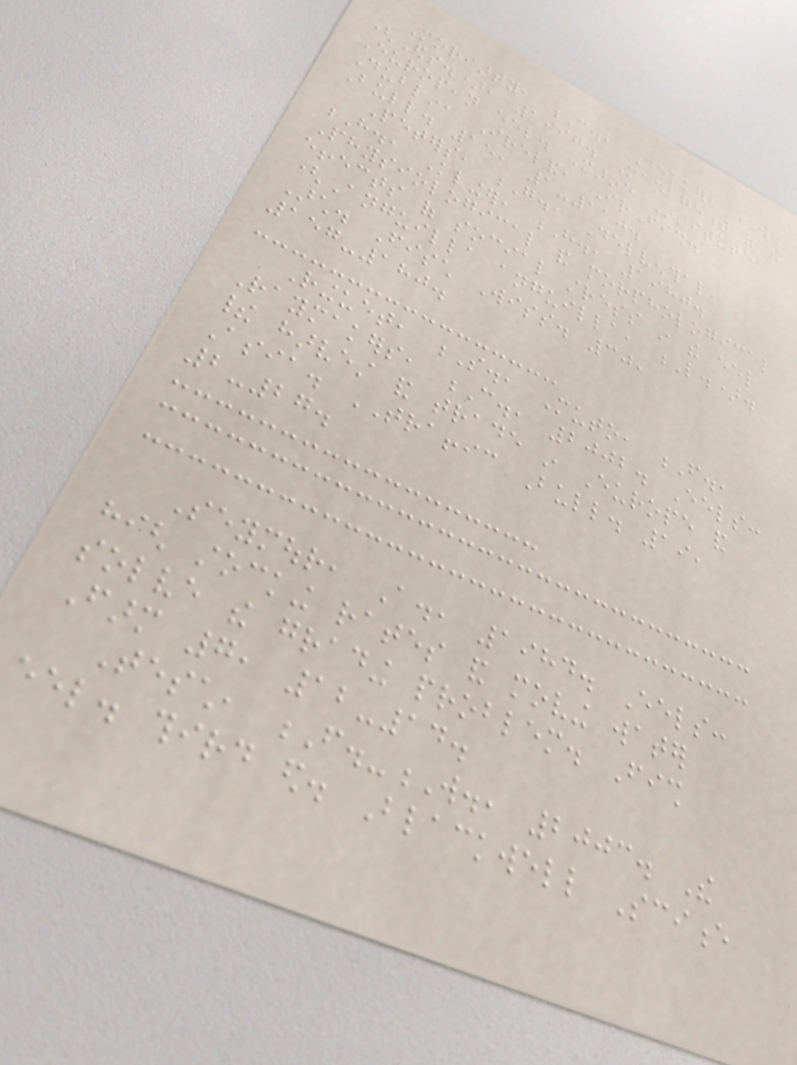Moriarty, C., Dekker, W.
(Eds.), 1997. Management of the
European eel. Marine Institute,
Dublin, Ireland, IrFish.
Bull. 15, 1-110.
Peters, G., Delventhal,
H., Klinger, H., 1980.
Physiological and morphological
effects of social stress in the eel
(Anguilla anguilla, L.).
Arch. Fisch Wiss. 30,
157-180.
Ringuet, S., Muto, F.,
Raymakers, C., 2002. Eels:
their harvest and trade in Europe and
Asia. TRAFFIC Bull. 19,
2-27.
Seymour, A., 1984. Eels:
high stocking rates and moving water
solve the grading problem. Fish
Farm 7, 12-14.
Tesch, F.-W., 2003. The
eel. third ed. Blackwell Science
